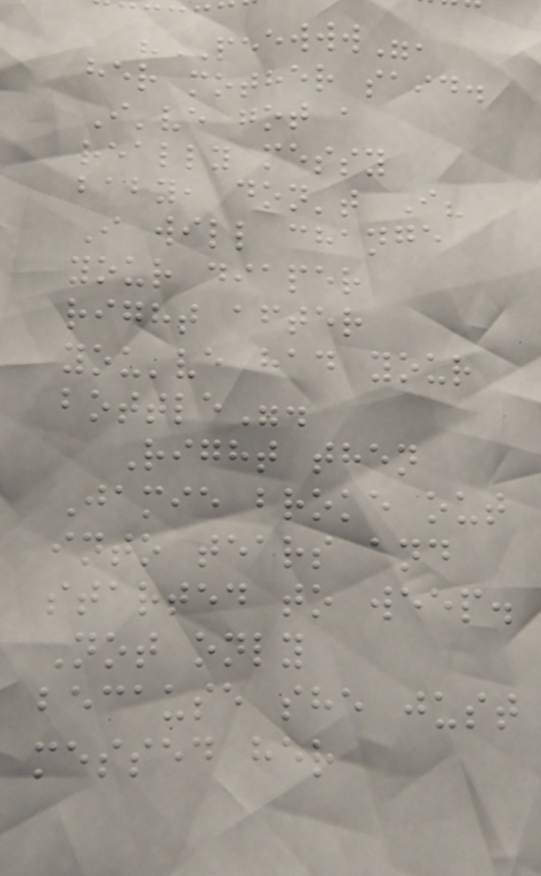"PEEWWW",
her mother said.
I've got a
really messy
baby, don't I?
I will change
your diaper
right after
you've had your
bottle".
Right then
Jamie broke out
into tears and
started to weep.
Not only
because she just
messed her
